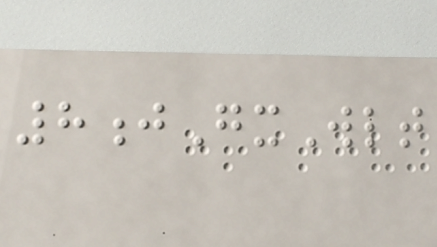8jGxWlt
